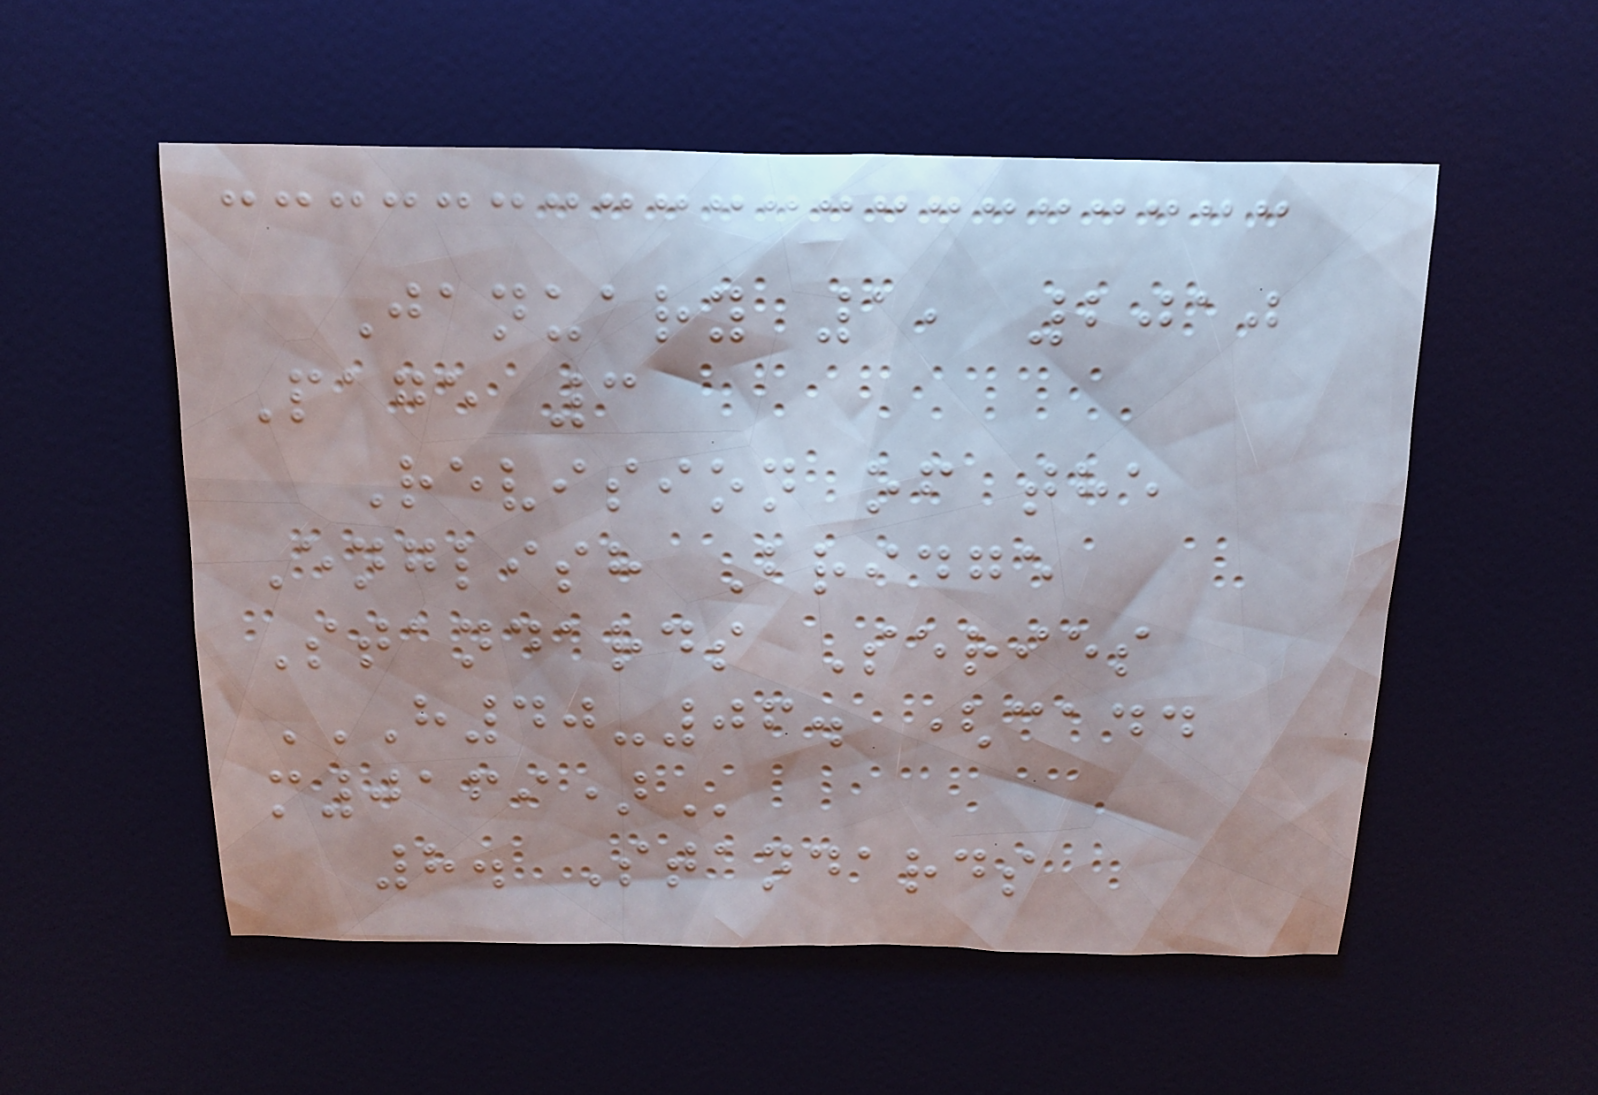January 1, 2010
Page 3
Revision of the
English Bridge
Standards Series
H40-06. (CADD
M0169)
8. Standards
